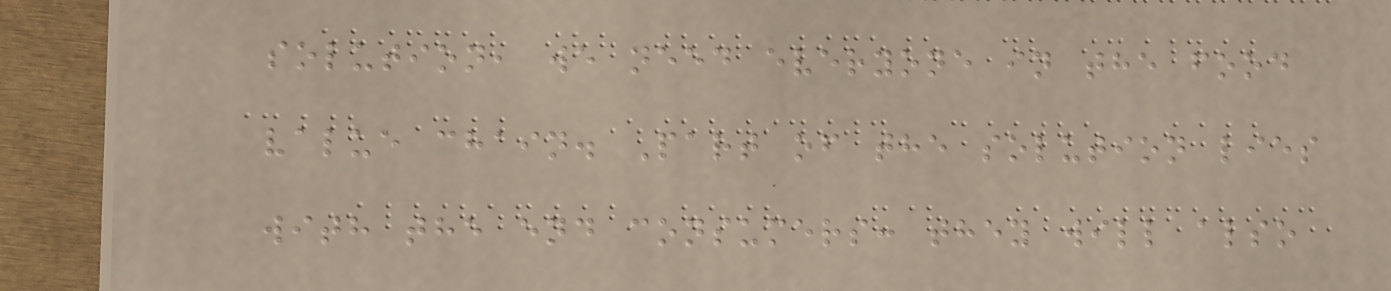solution, we need everyone in the food
value chain. Part of the solution lies
with the end consumers: they will also
